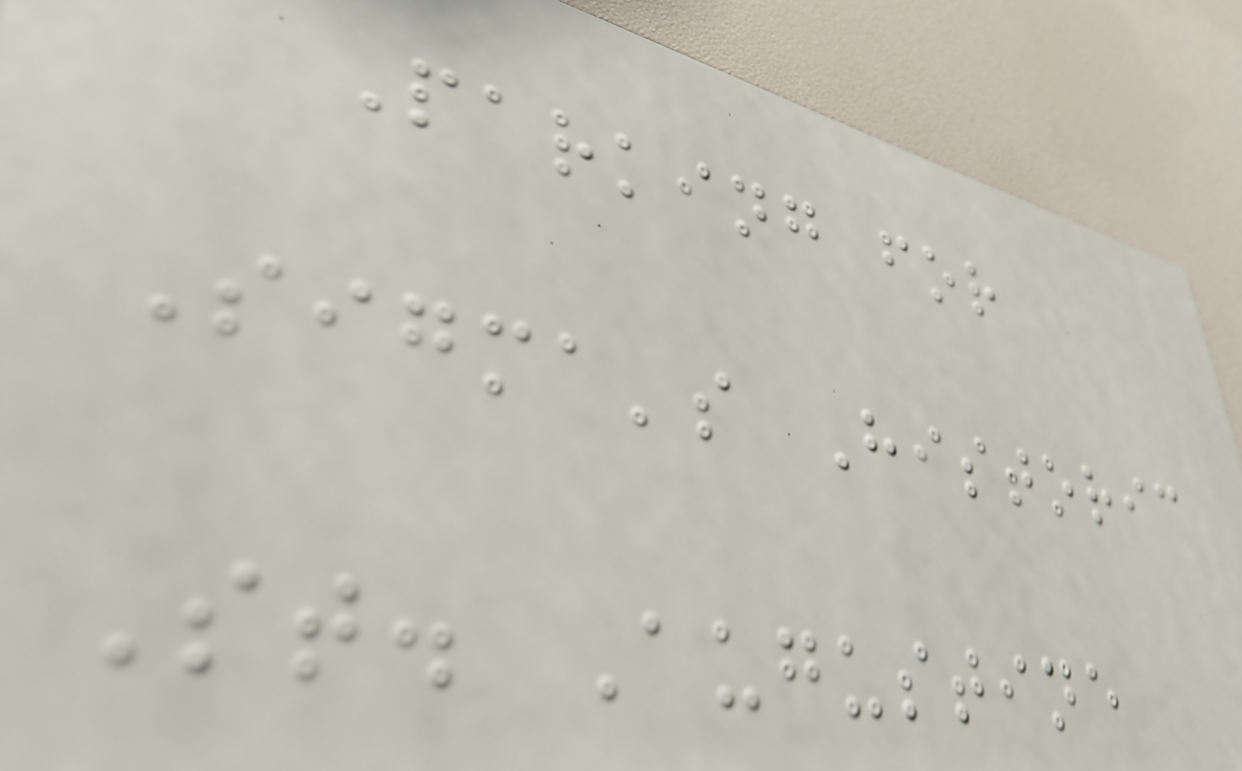Parking for
Sigma's Historic
St. Augustine
